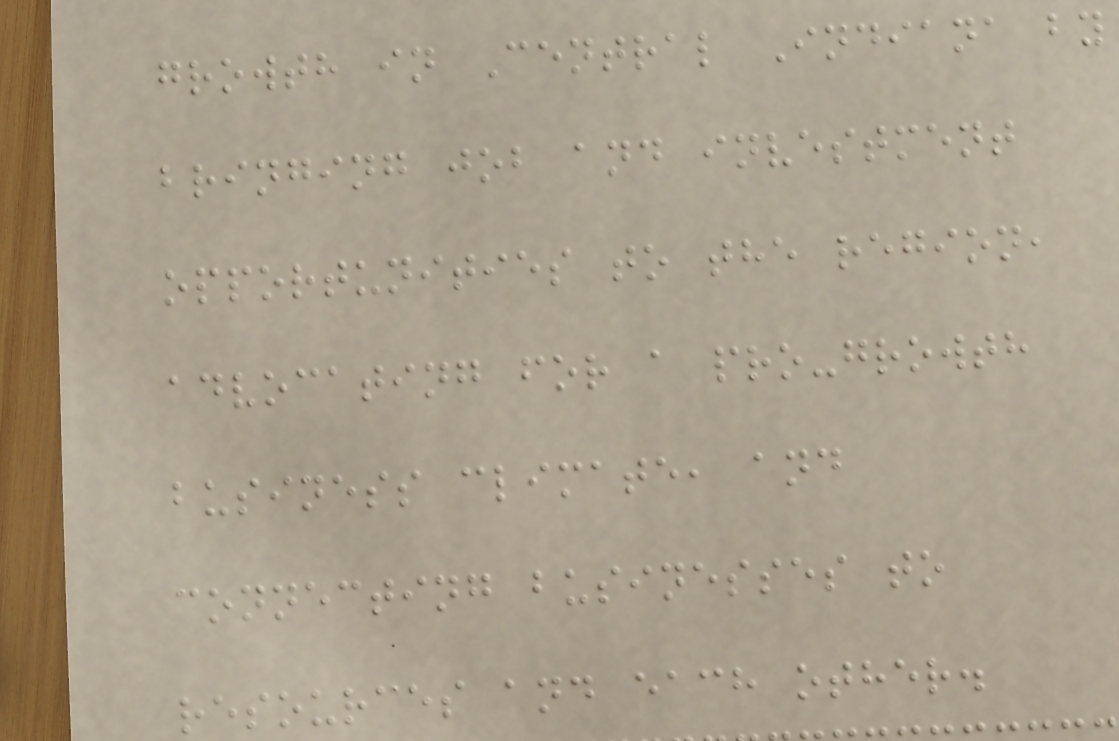growth in Central Indiana by
bringing job and investment
opportunities to the region,
advocating for a pro-growth
business climate, and
connecting businesses to
resources and each other.
